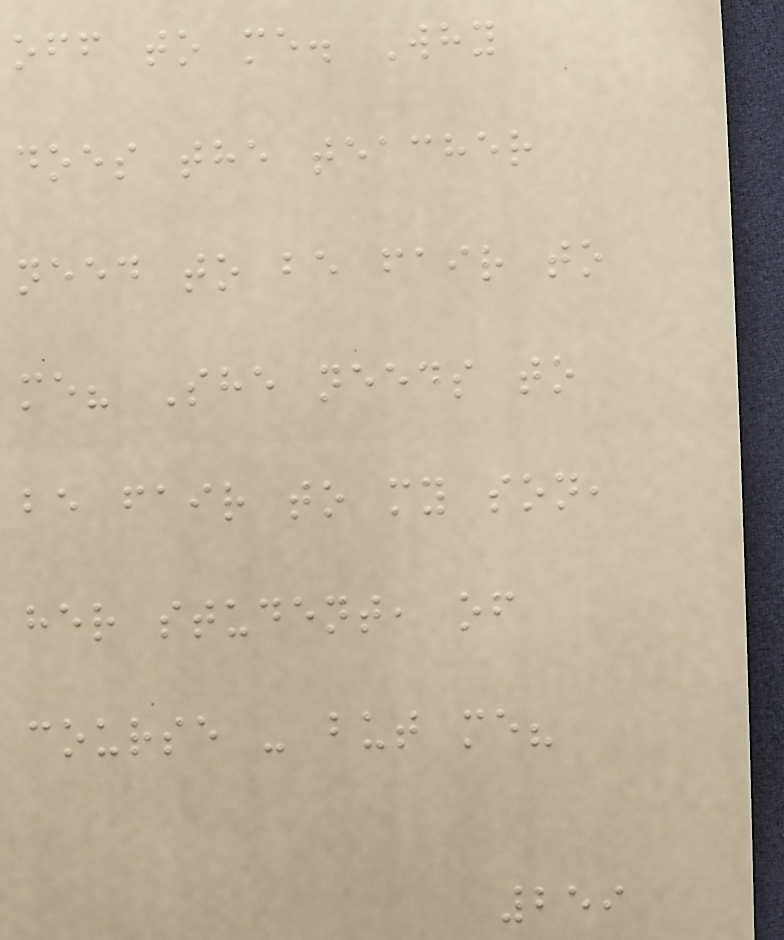off to me. Why
does the teacher
need to be fair to
me? She needs to
be fair to my son,
her student, of
course - but me?
259
